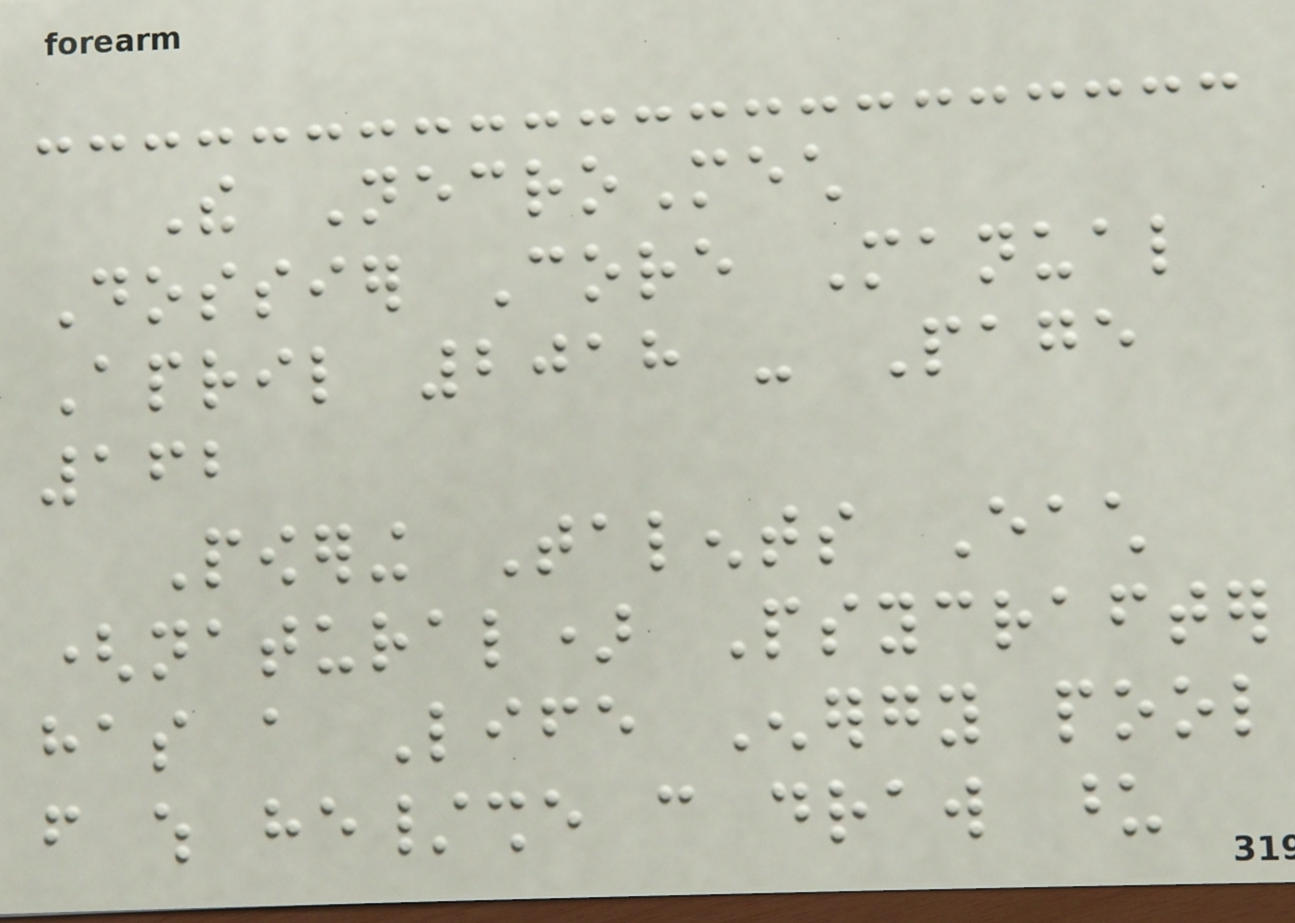The NecroMech
Dossier Core Manual
April 2018 - Page
162
Powering Talents Each
(natural) Psycrafter
has a Life Energy pool
from which he/she can draw upon
